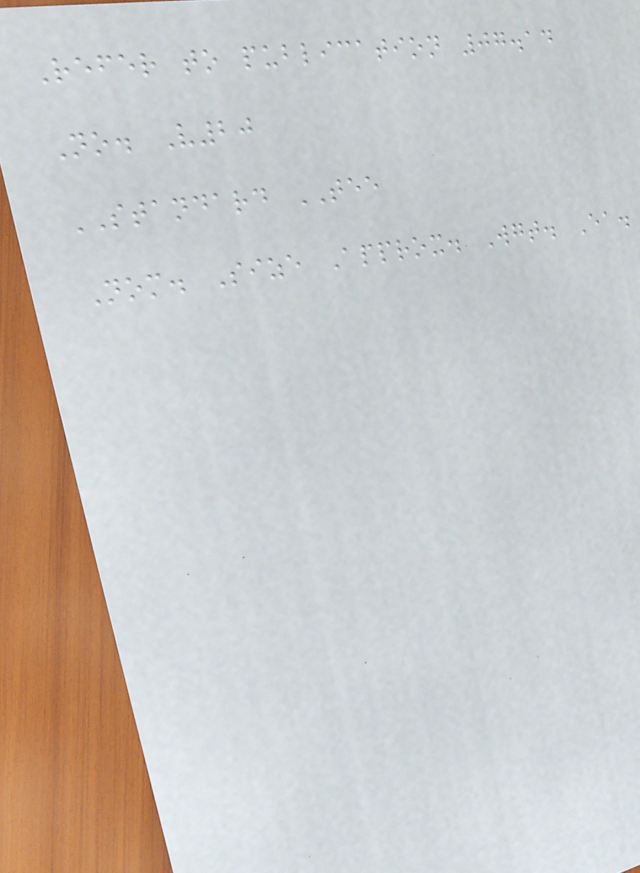Refer to publication 07.14
No. V20
STANDARD TEE
Nom. Size Approx. Wgt. Ea.
